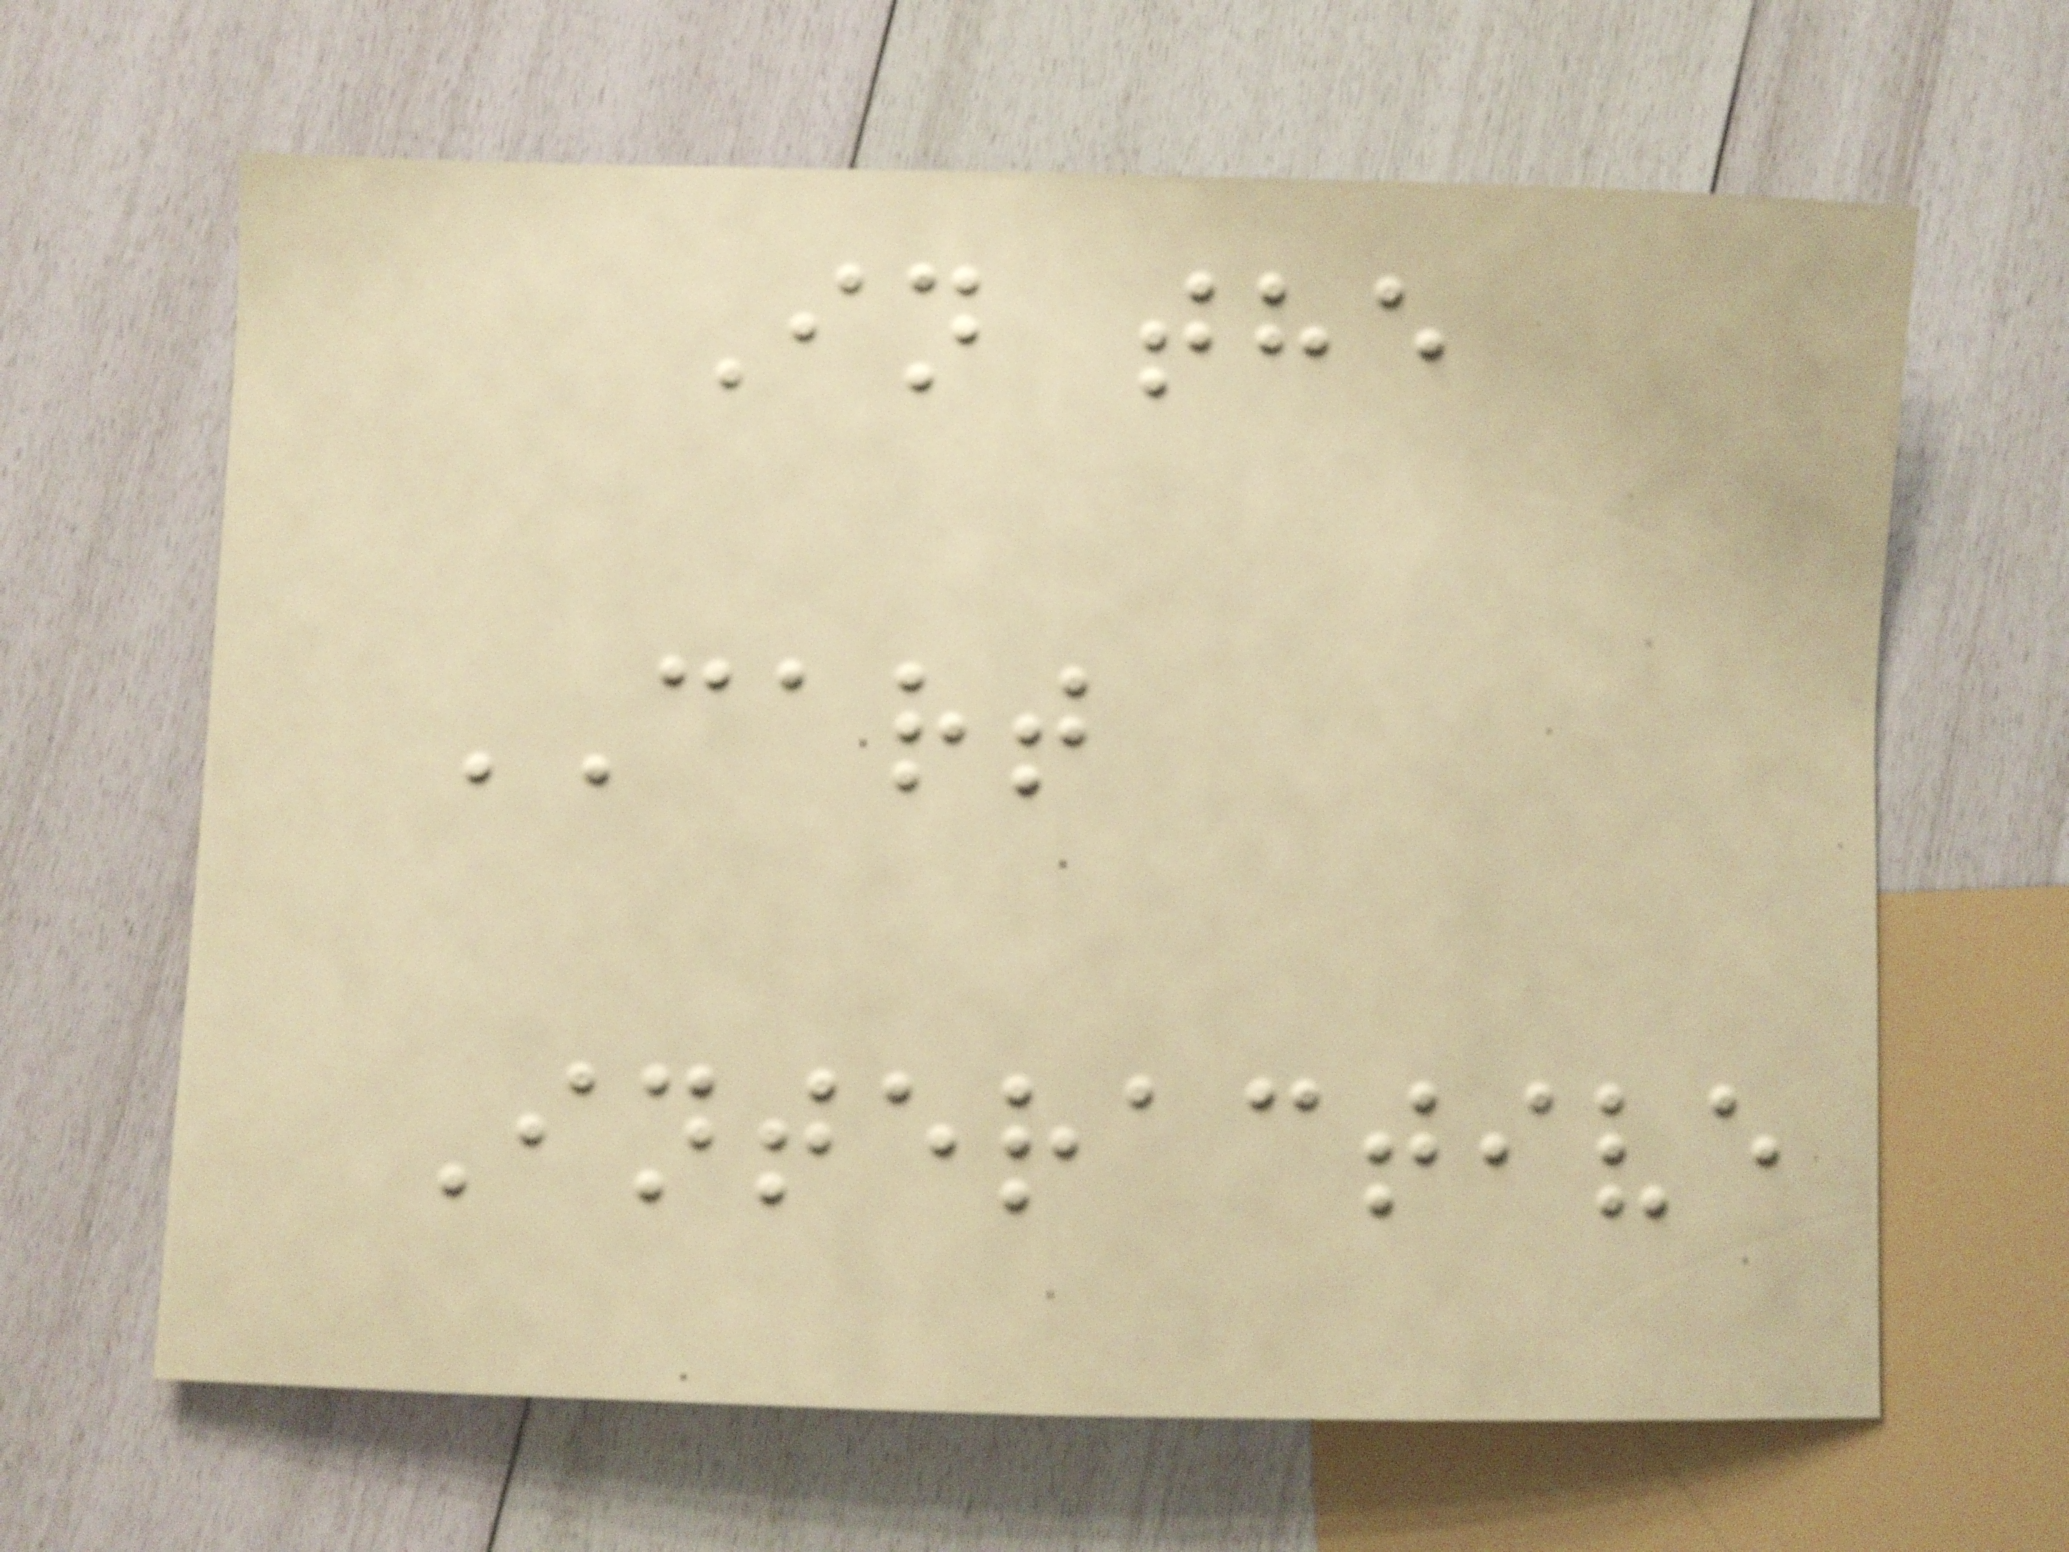In the
CART
Interactive
